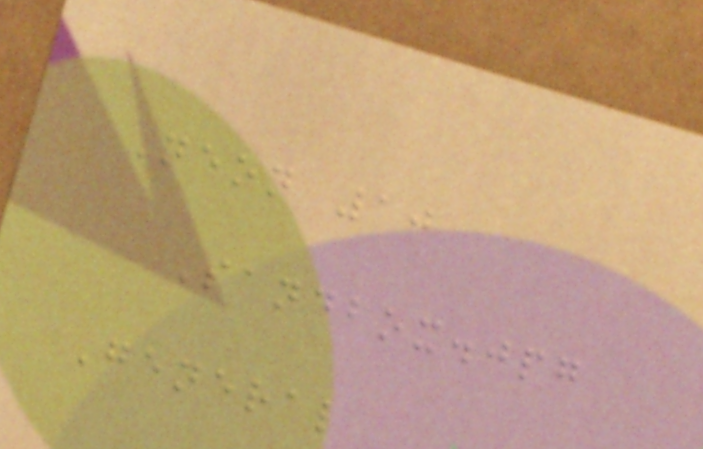Neon 10
Sandbox.jpg
General
